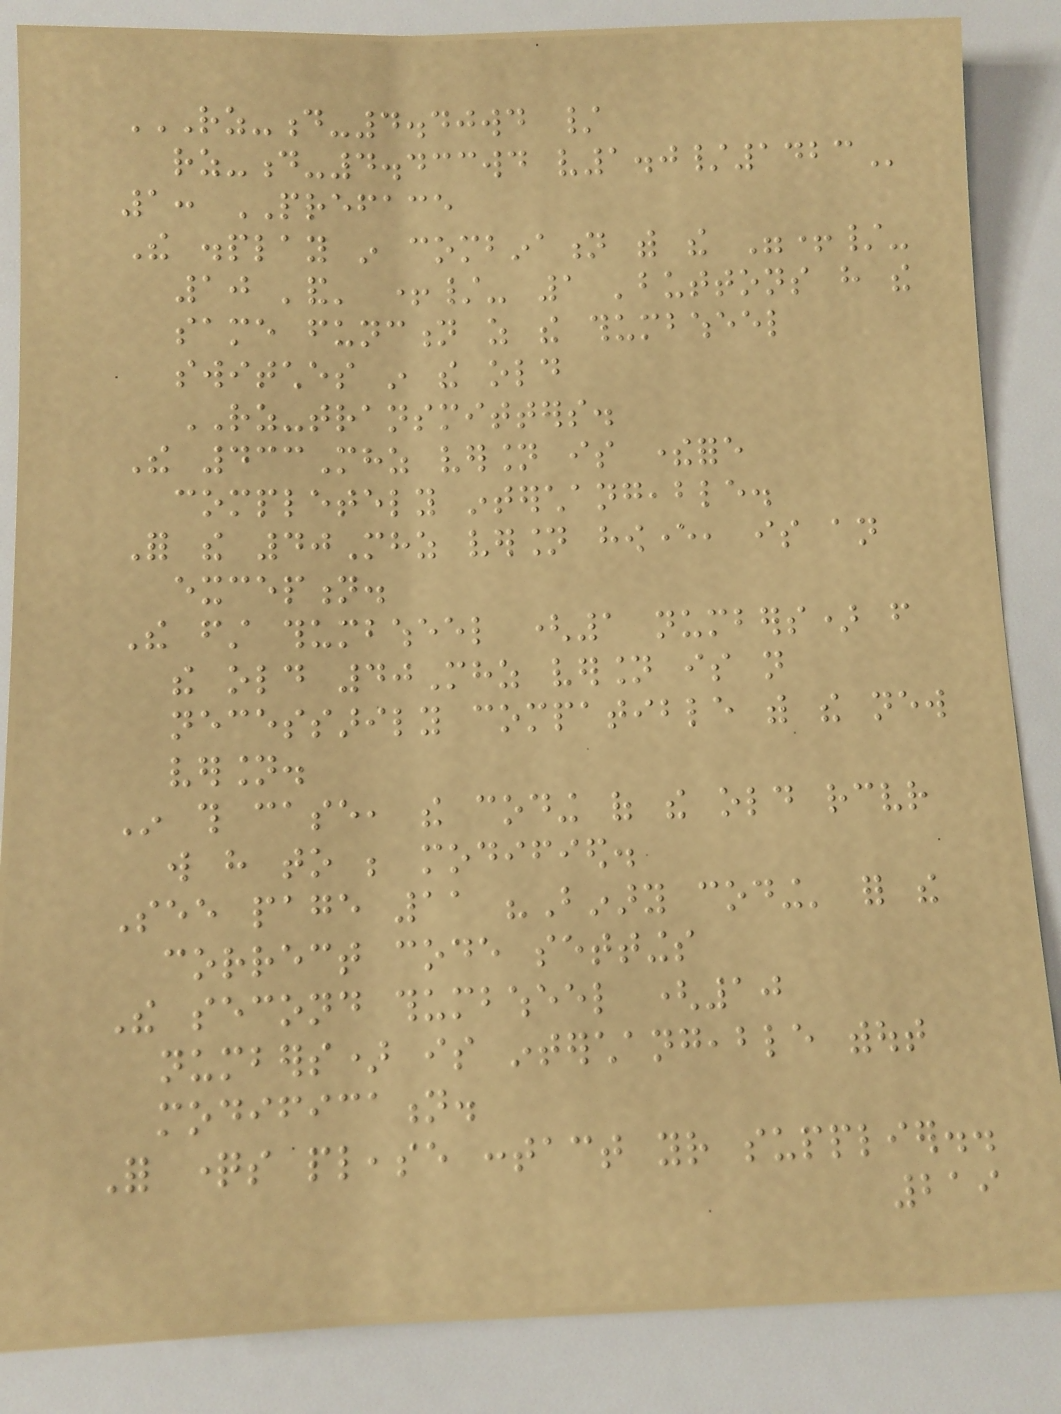RZ-D-4.40WD /
RZ-D-4.433WD V1.0/1423
1: PREFACE
The display in combination with the "+/-
10 'and' +/- 1 'buttons have the
same function as the thumbwheel
switches in the old
RZ-transmitters.
The 433Mhz version is therefore
completely interchangeable.
For the 40Mhz version however, is an
exception.
The first thumbwheel (1 numbers) from
the old 40Mhz version is not
necessarily compatible with the new
version.
In this case, the coding of the old receiver
will have to be modified.
See page 11 "Binary coding' for the
correct code settings
The second thumbwheel (10
numbers) is interchangeable without
modification.
For questions please contact your supplier..
219
